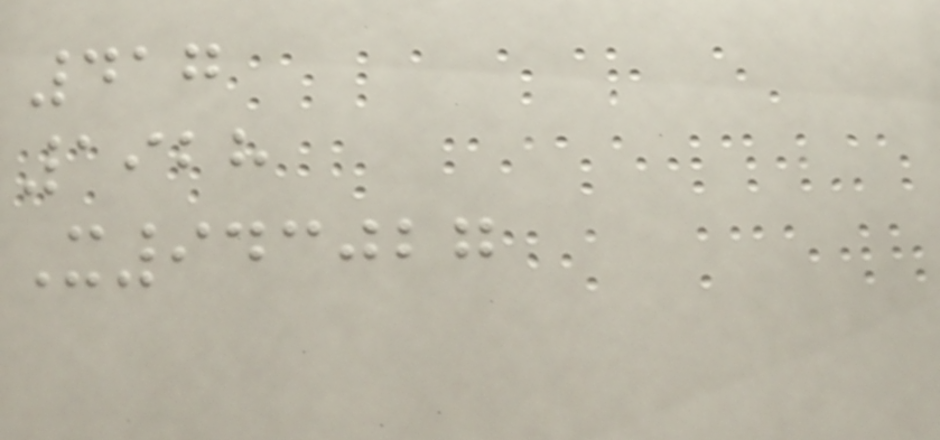417
1928
X943027
